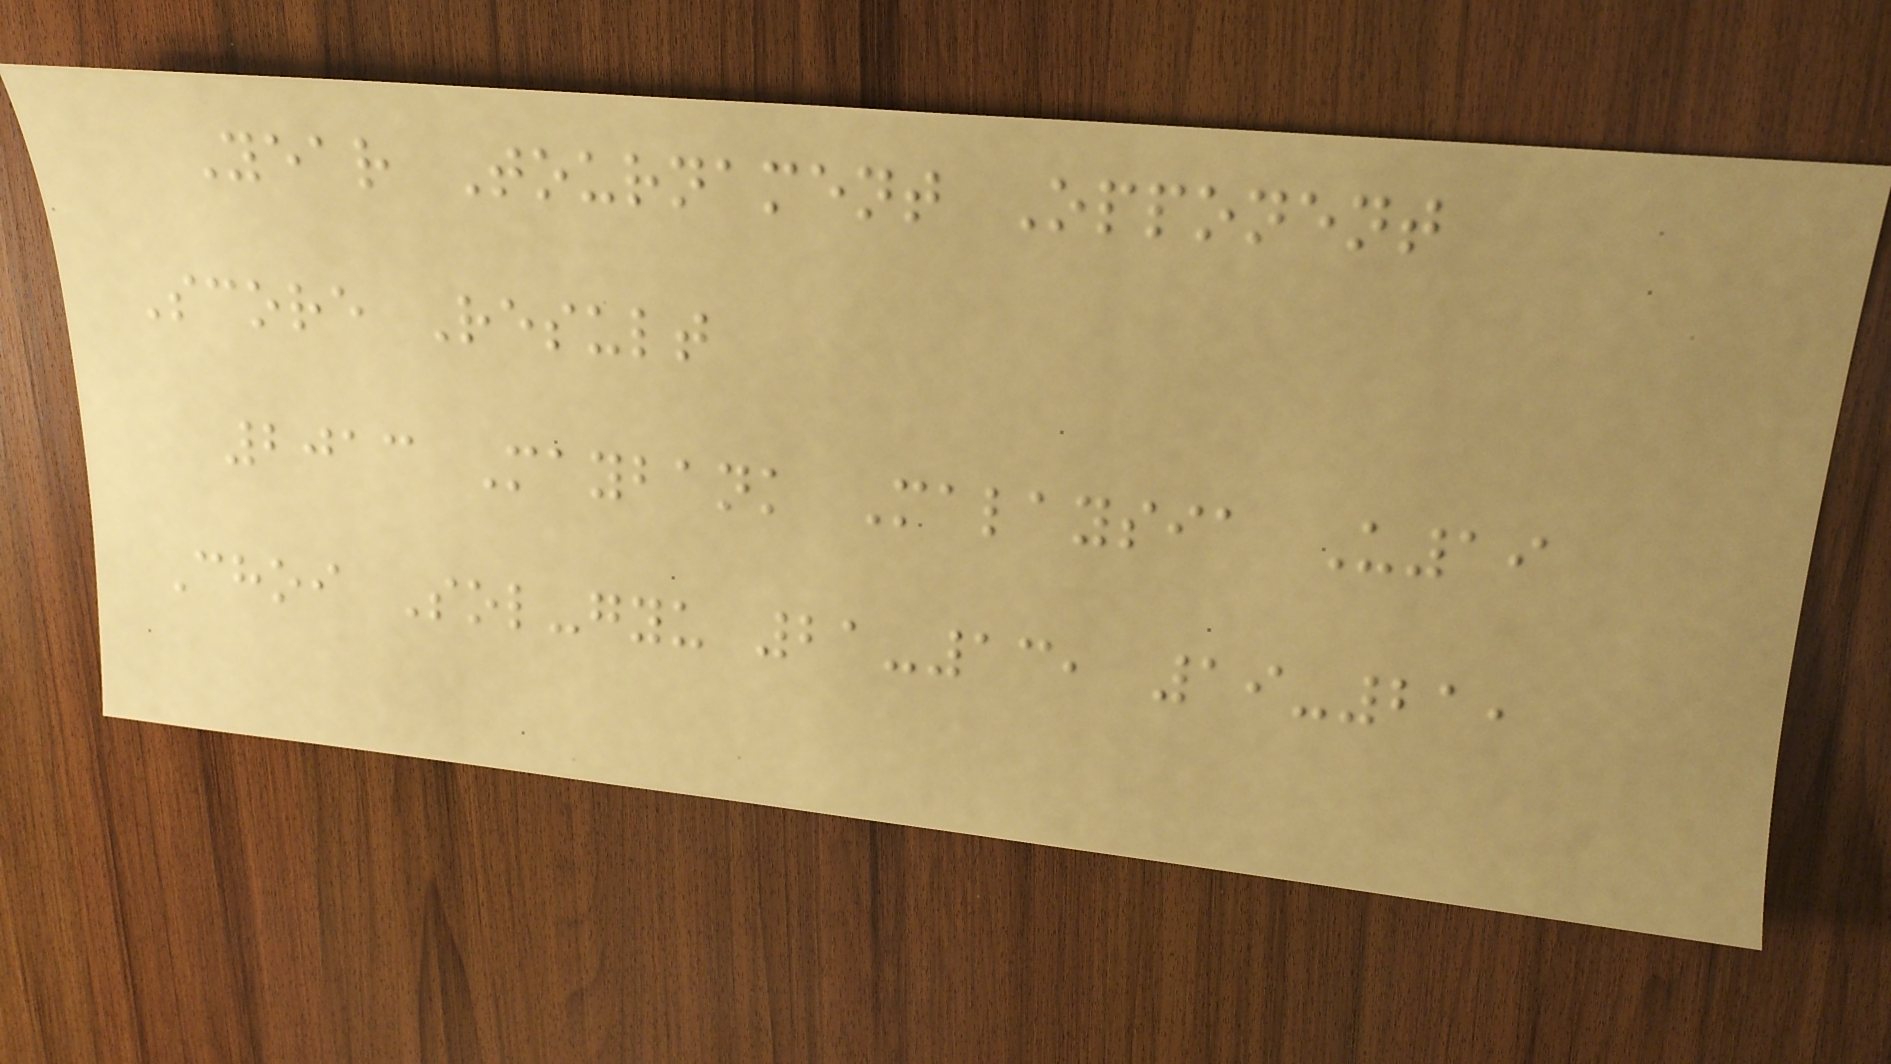Year Tournament Opponent
Score Result
2013 Maybank Malaysia U19
Choi Sol-gyu 21-13, 19-21,
